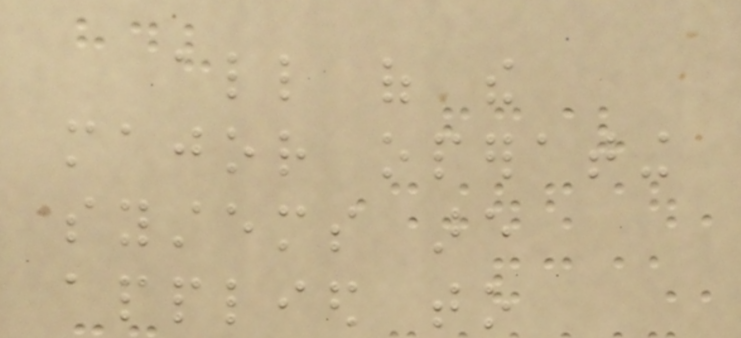all of the
major operating
systems are
applied to
